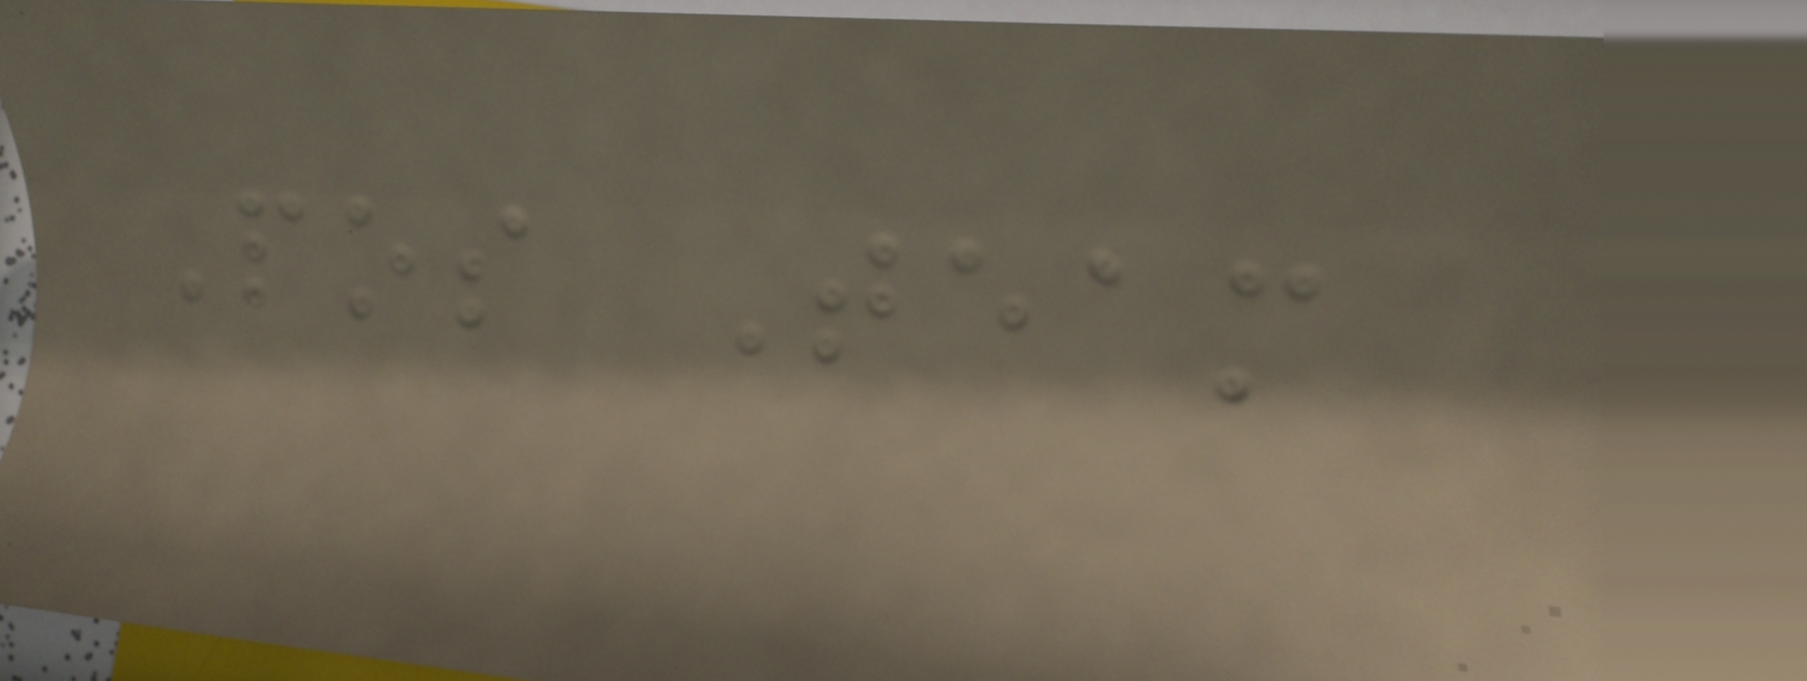Pos Team
